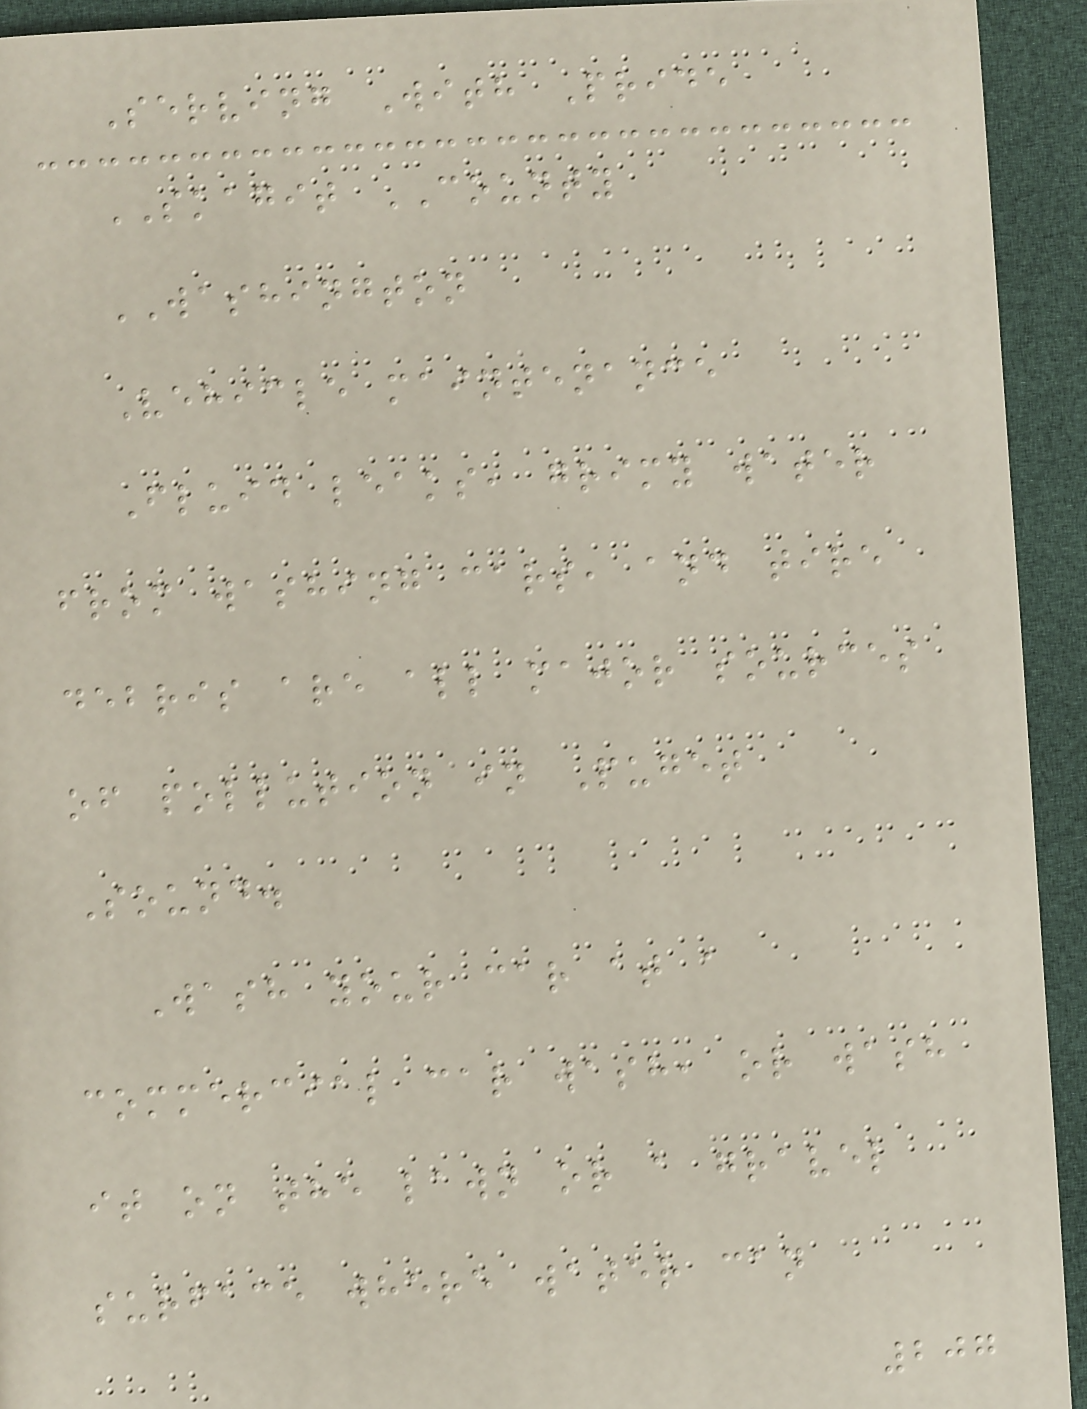Serving With Pride
SKAGIT COUNTY
WASHINGTON
Vehicle maintenance
Fluid leaks, grimy water
from washing cars, and tire
debris are all major sources
of pollution in Puget
Sound.
Wash your car at a
commercial car wash, or wash
it on the lawn or a gravel
surface where water can
207
